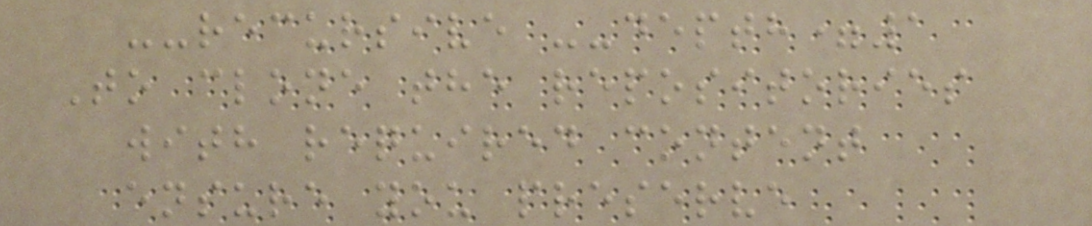--recursive --depth=1
To clone the repositories
with required content
ensure you preserve
